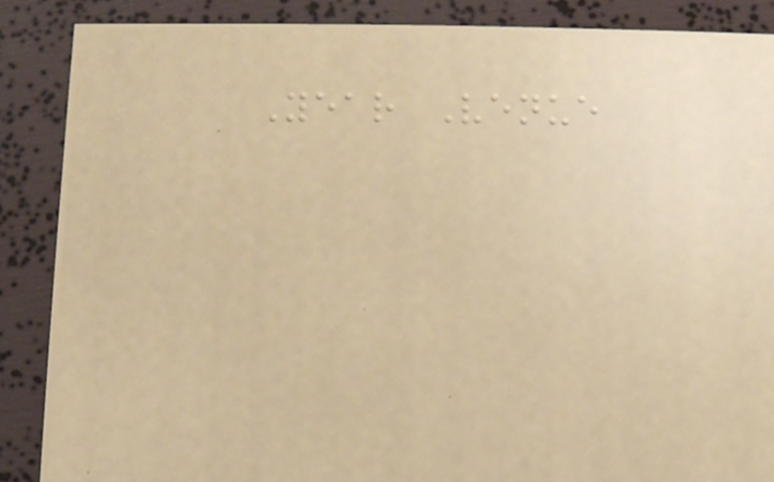Year Venue
